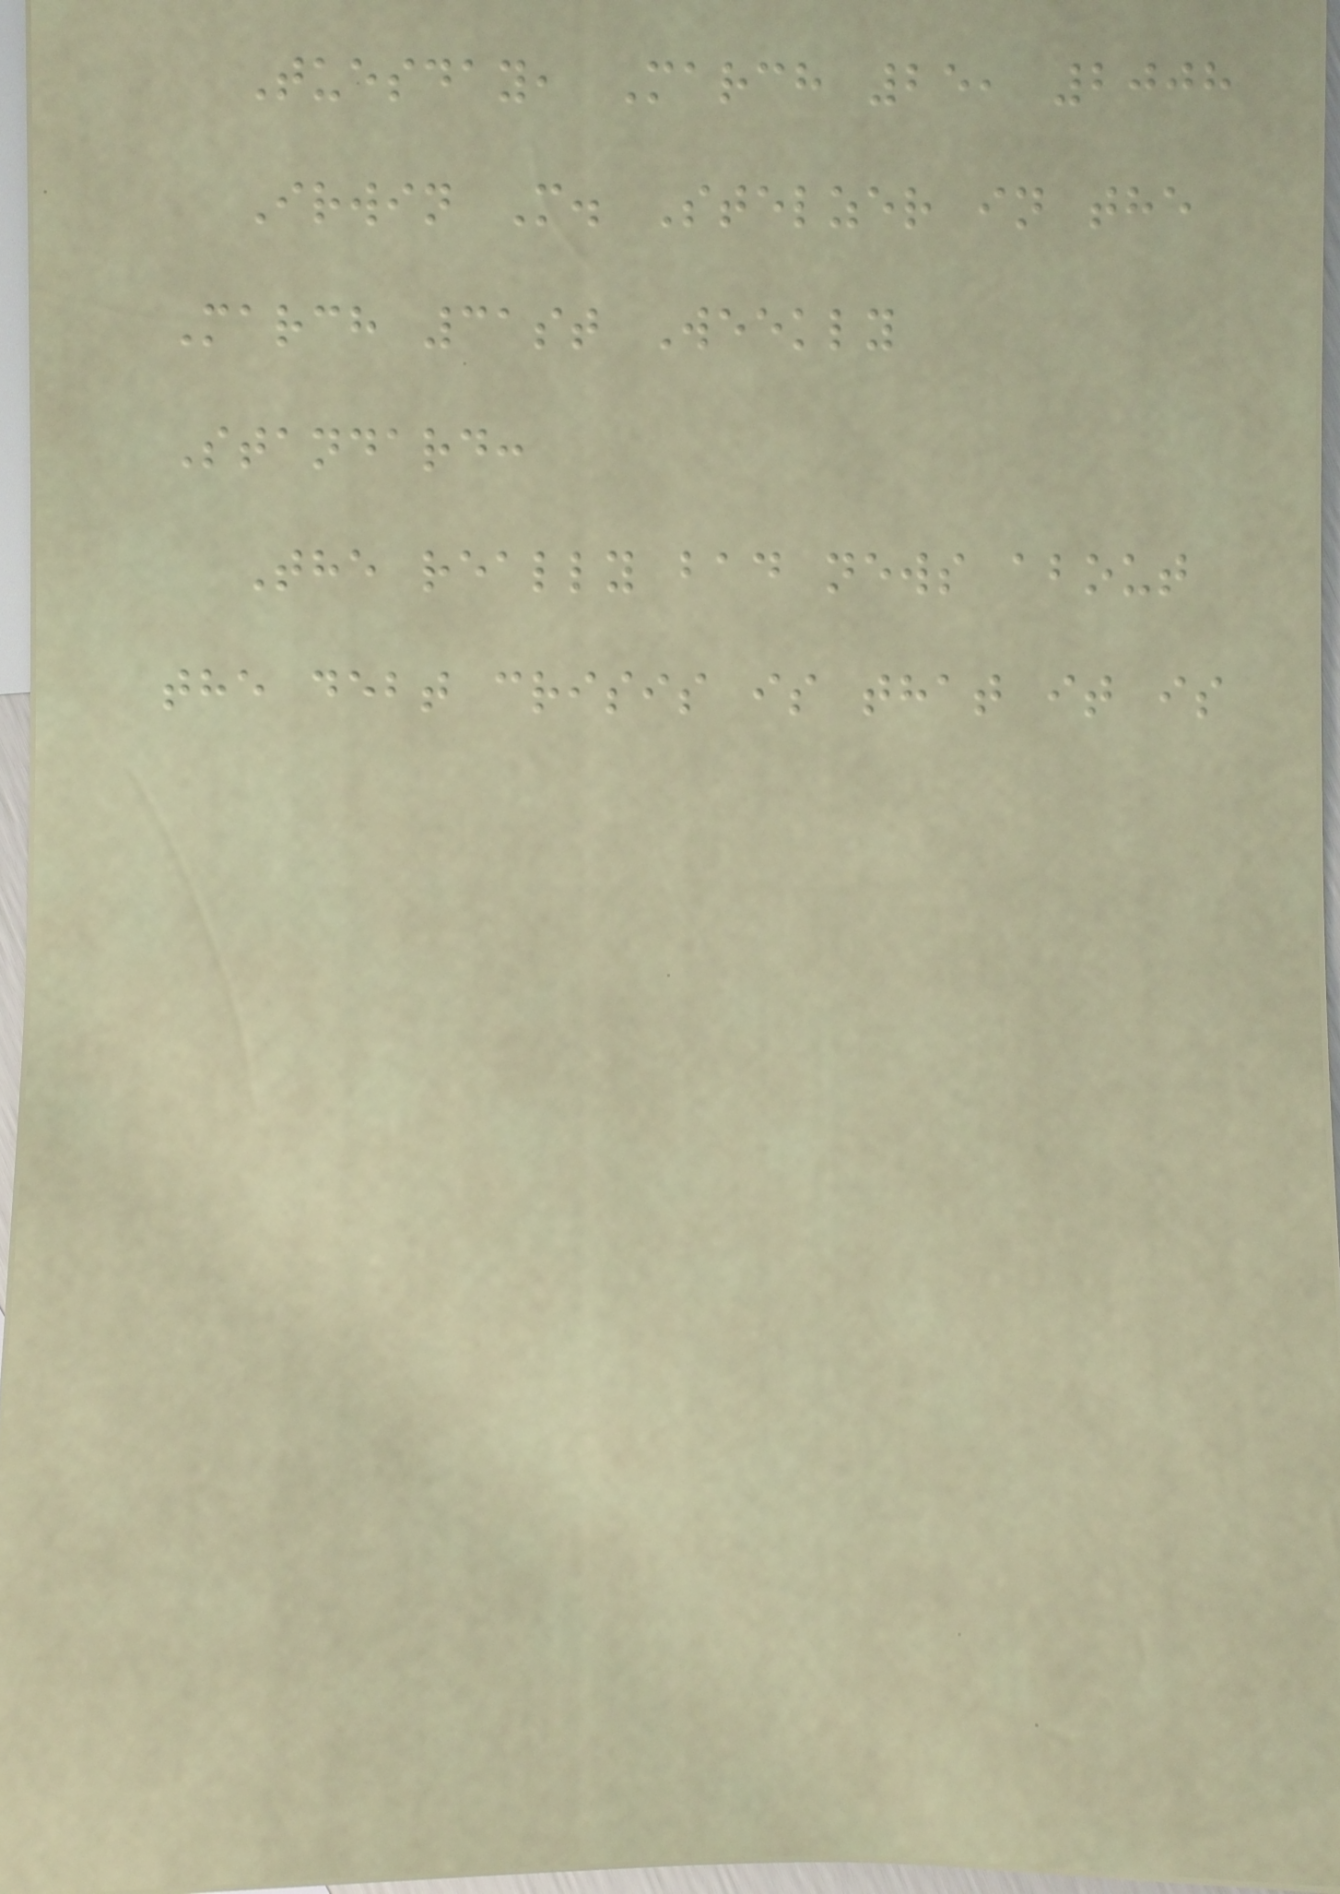Tuesday, March 25, 2008
Irwin M. Stelzer in the
March 31st Weekly
Standard:
The really bad news about
the debt crisis is that it is
